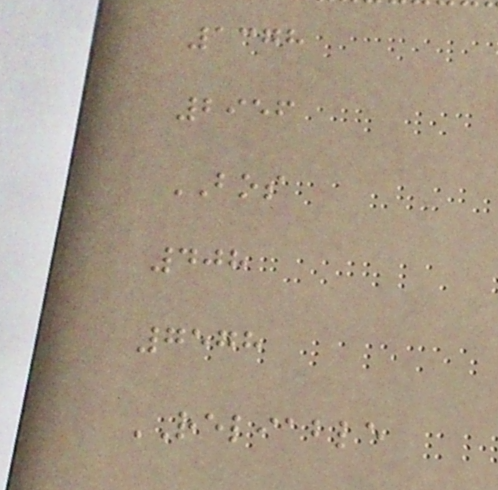1378
2956
BOS
408
7578
RELIABLE
